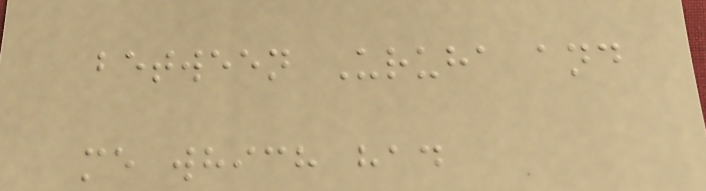between Uruha and
me which had
